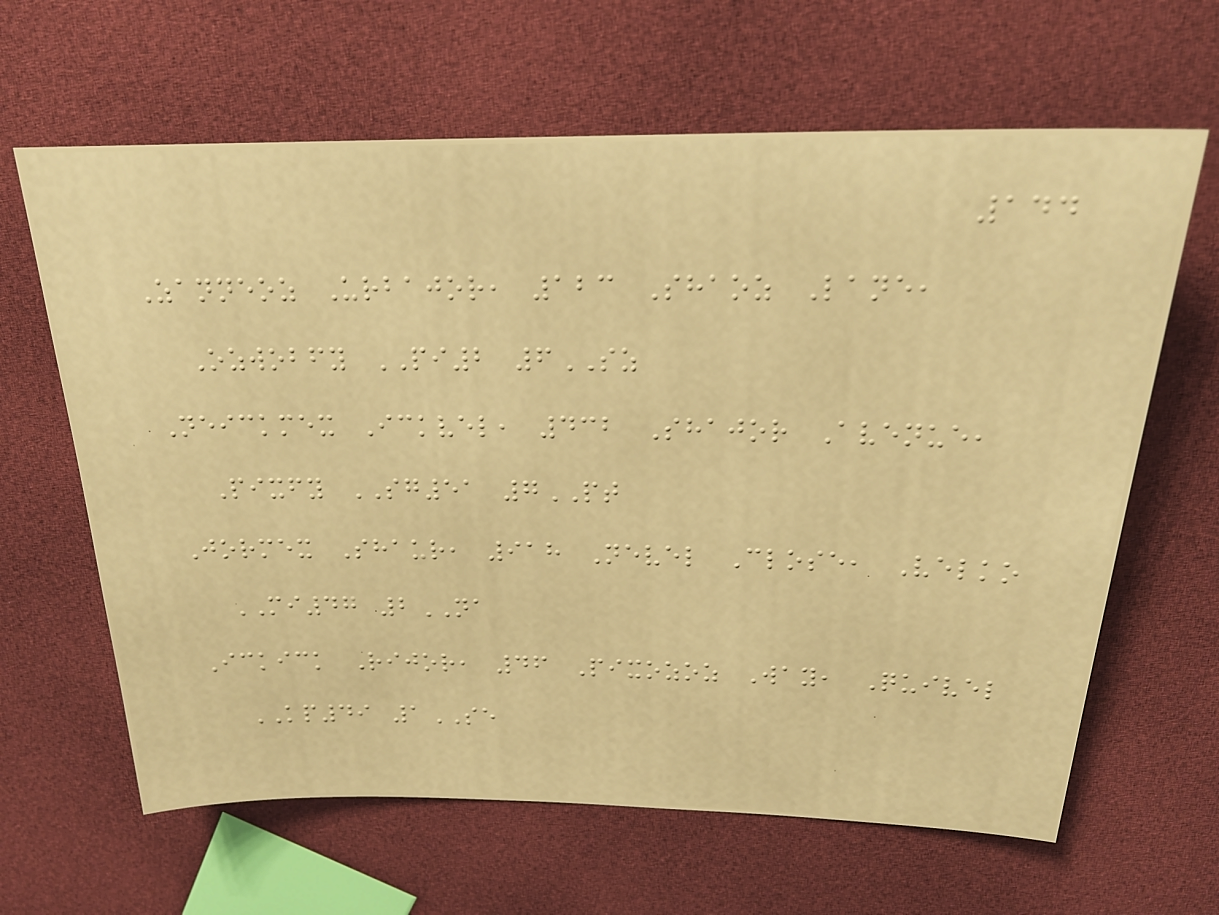144
Zanneoz Urbajor, 123 Shaoz Lane,
Ozwobfy PI2 6SZ
Neickmex Ickvel, 432 Shajor Avenue,
Pixfy SG51 7PT
Jormex Shaur, 918 Nevel Close, Velko
MI47 2NA
Ickick Rijor, 46 Pixozoz Way, Quivel
KP49 1SE
